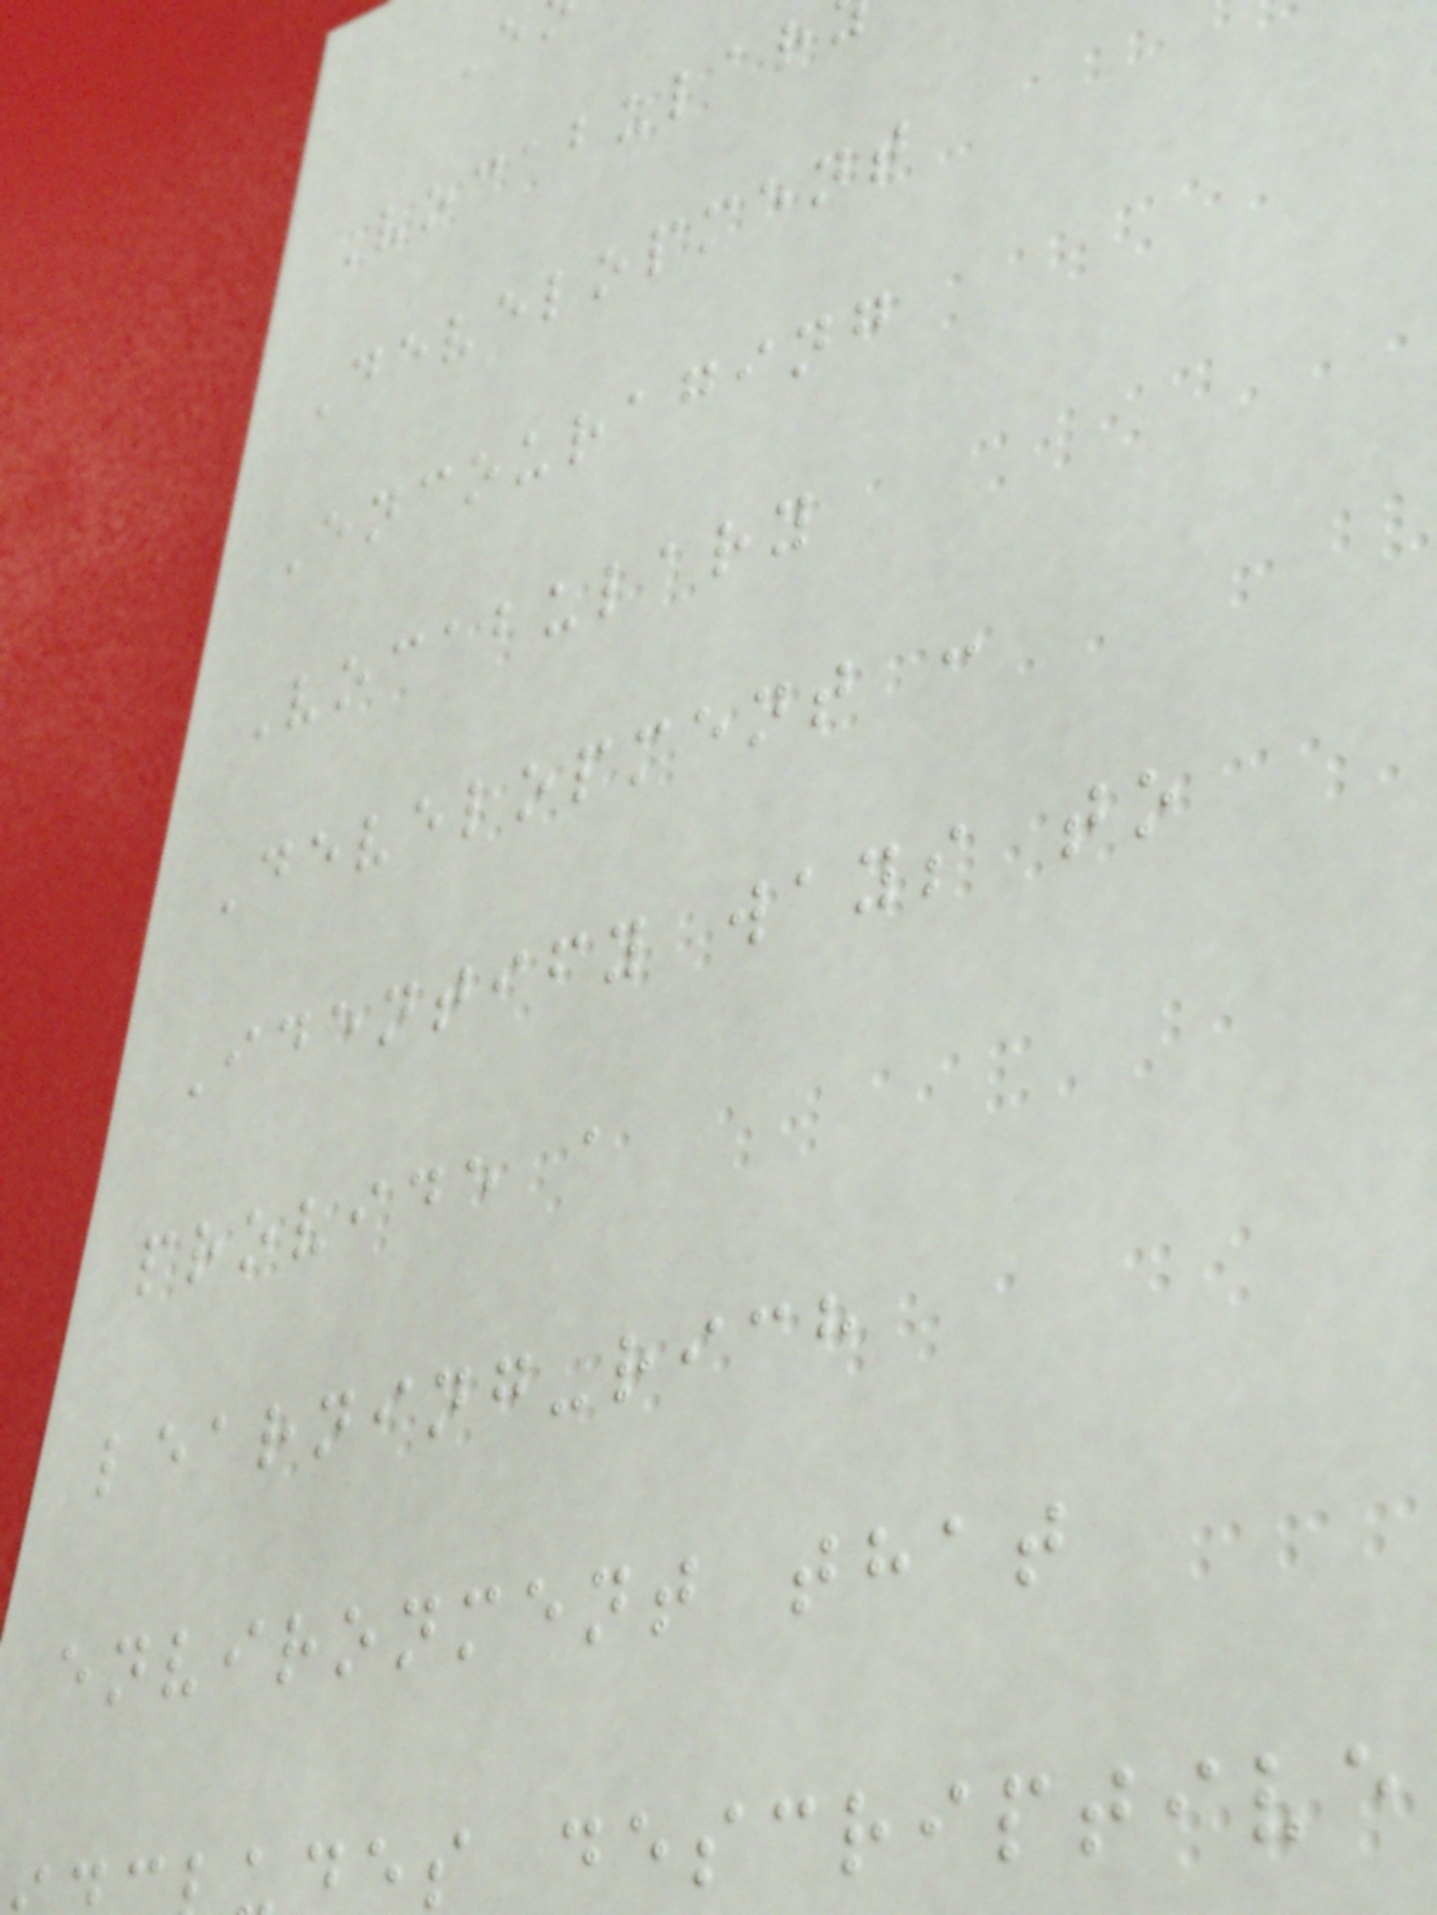Vocabular
Development
Encouraging
Vocabulary
Development :
Identify ways to
provide a
learning-rich
environment that
es descriptive
